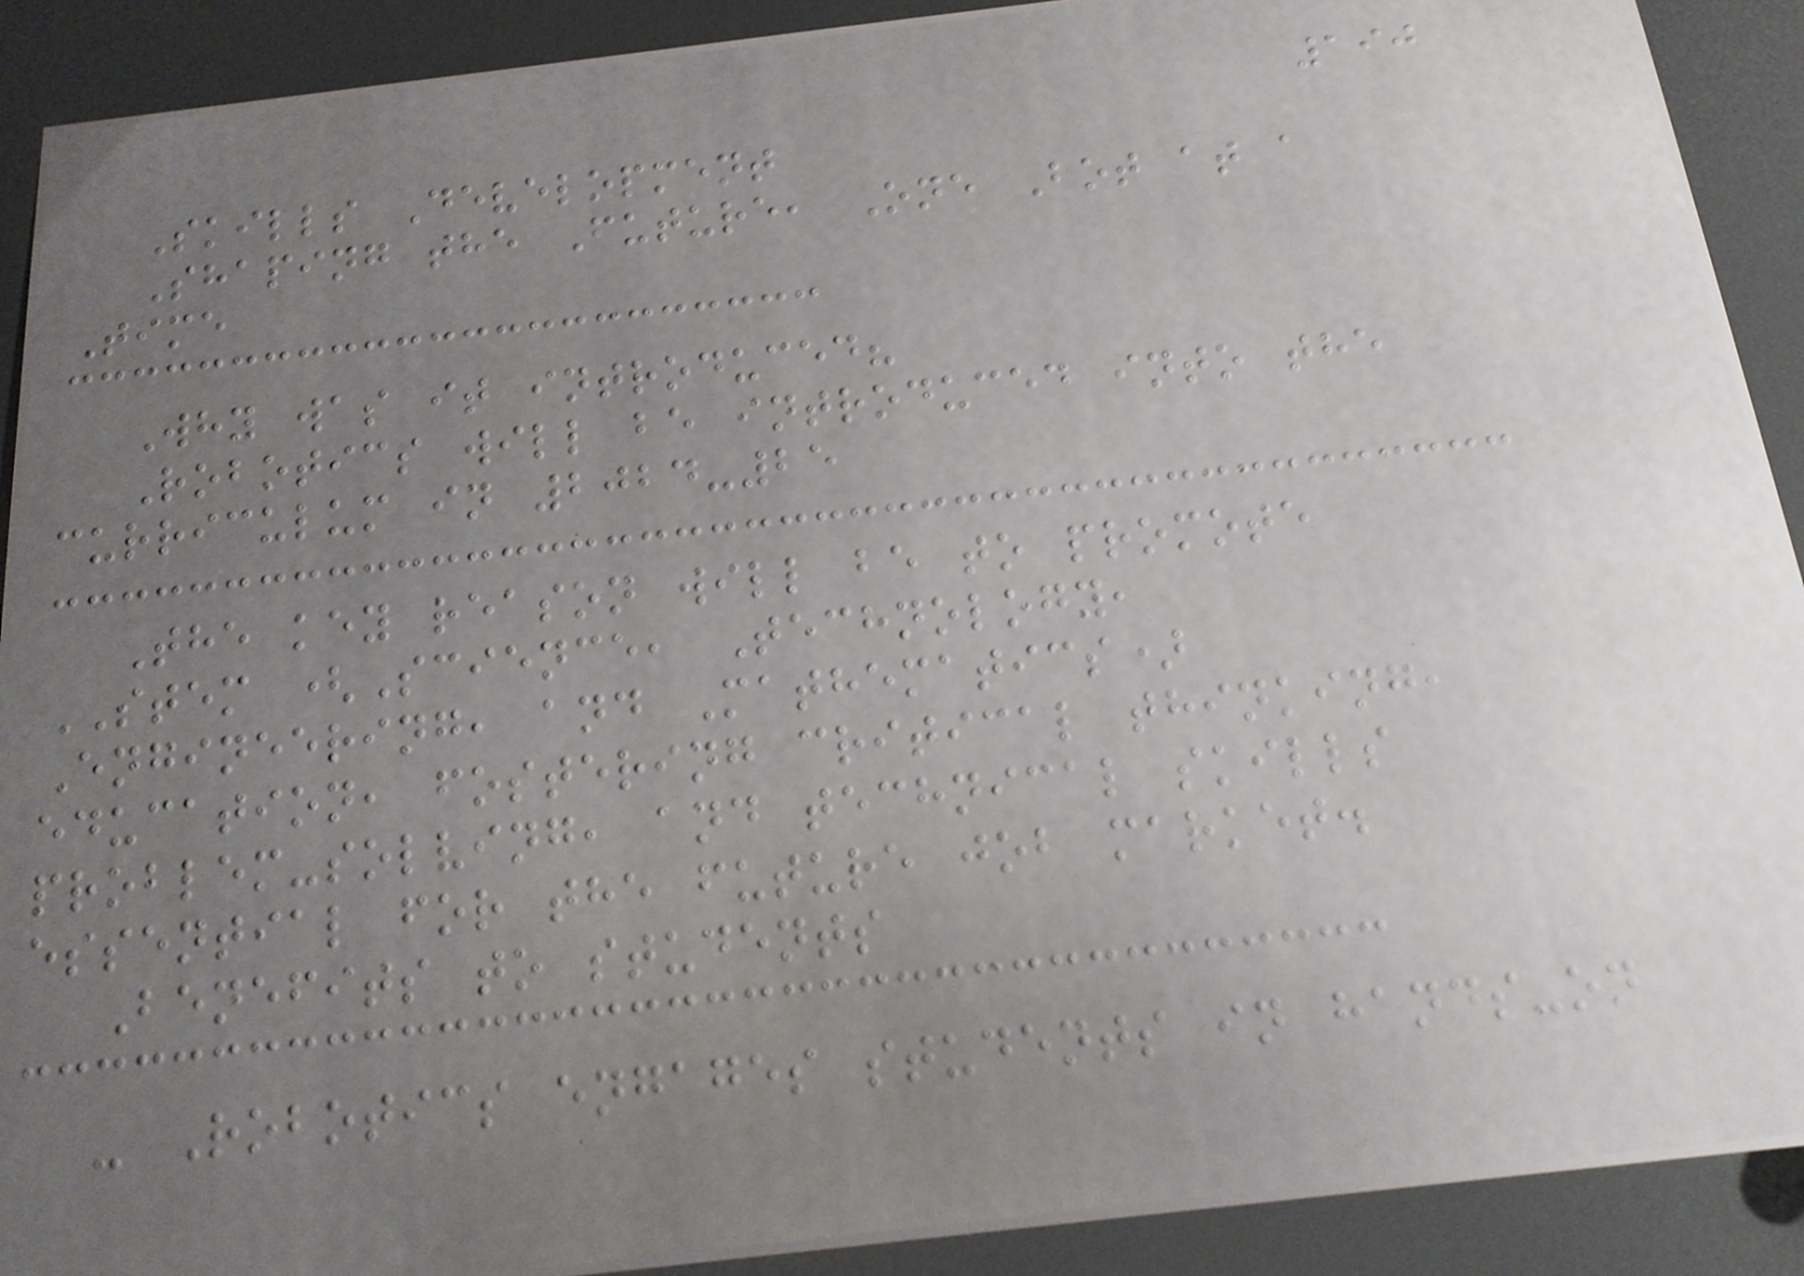190
Skills Development
Shaping the Future, One Bot at a
Time
Why was it introduced?
Robotics will be introduced into the
curriculum in 2024-25
The key reason will be to promote
STEM (Science, Technology,
Engineering, and Mathematics)
education, fostering critical thinking,
problem-solving, and technical skills
essential for the future job market.
Benefits to students
- Robotics engages students in hands-on
